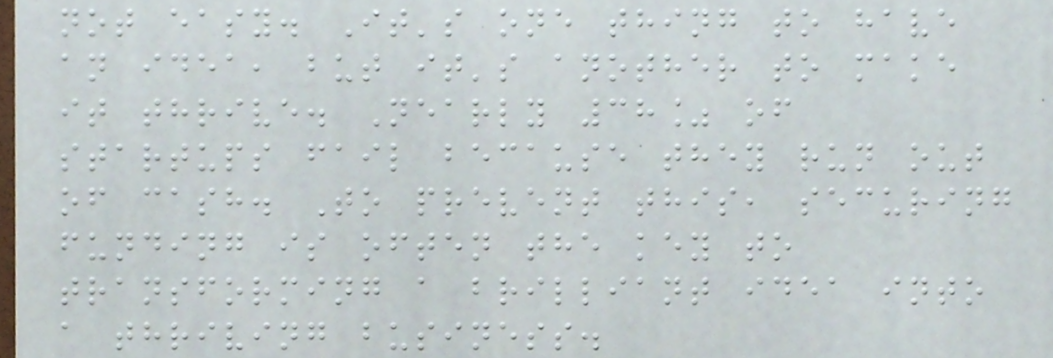not easy. It's one thing to have
an idea, but it's another to make
it thrive. Nearly 38% of
startups fail because they run out
of cash. To prevent this, securing
funding is often the key to
transforming a brilliant idea into
a thriving business.
